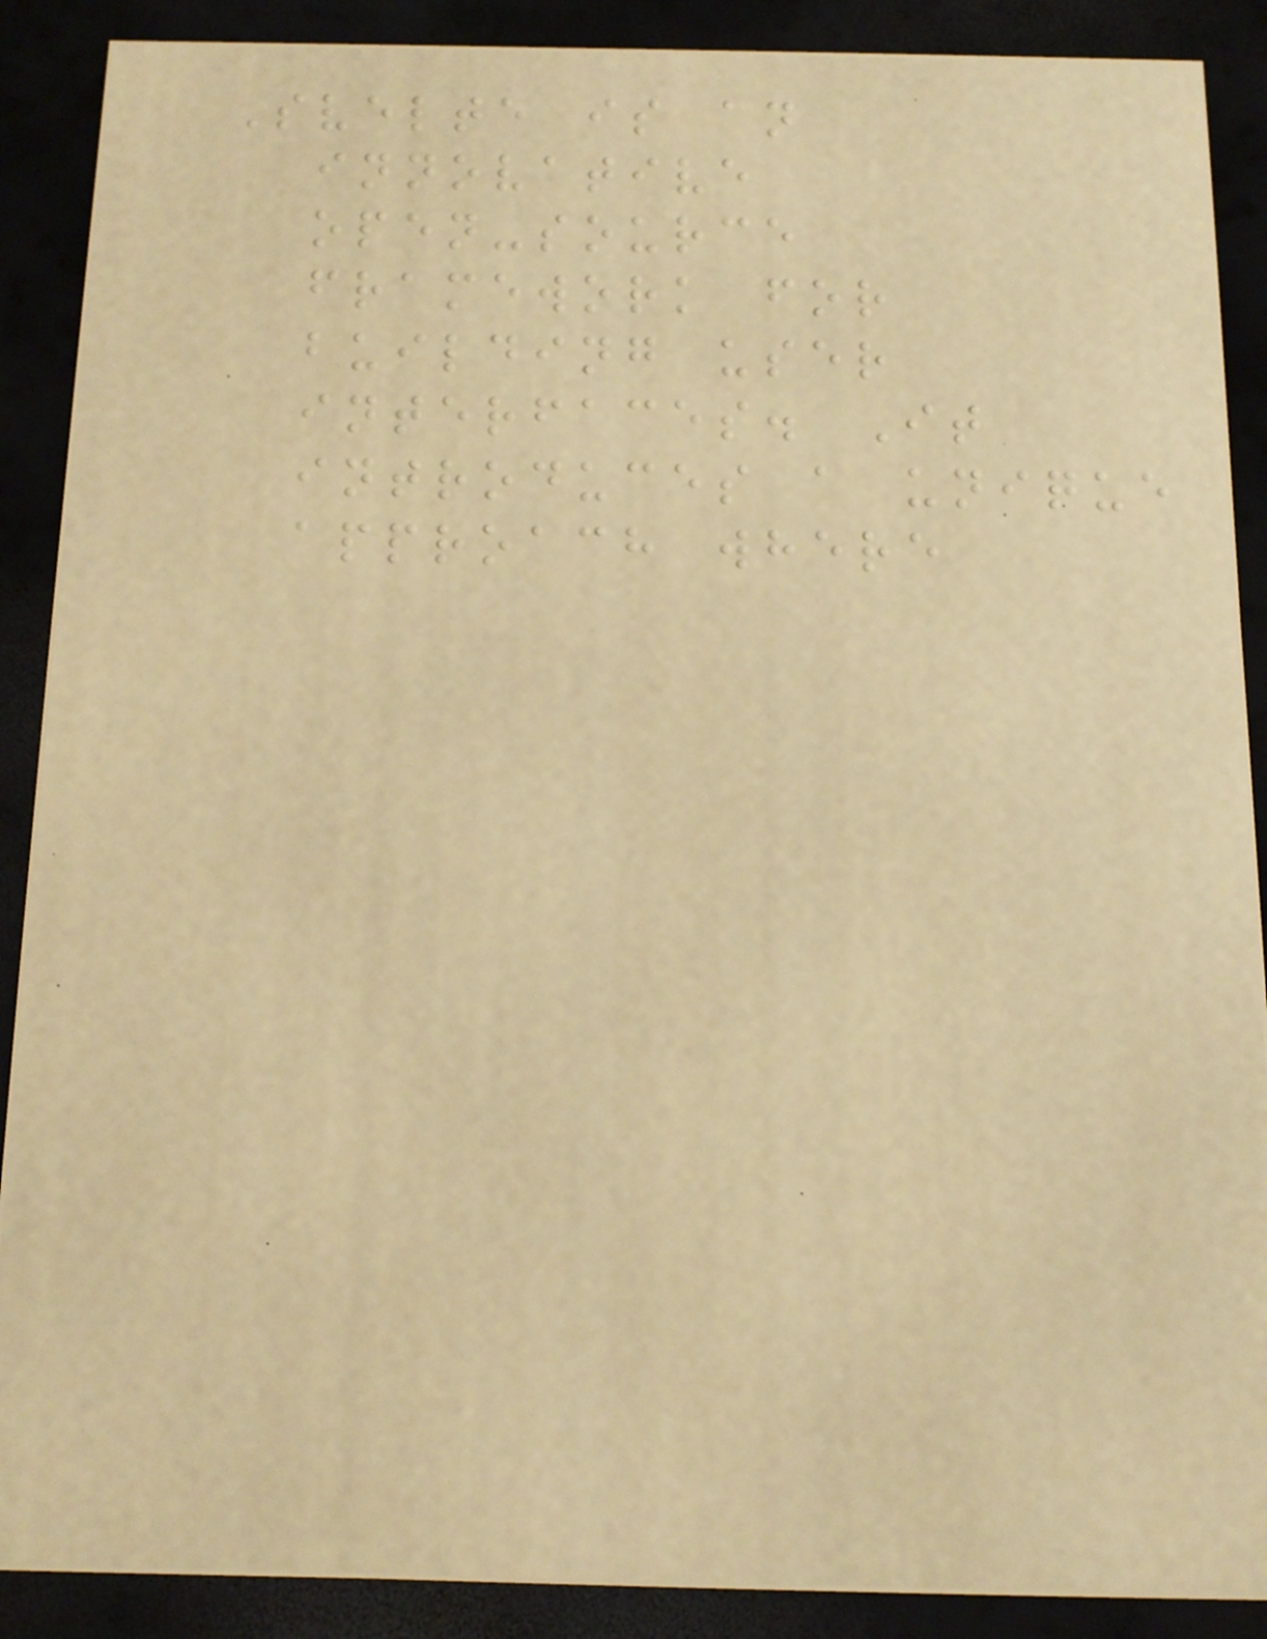Svelte is an
innovative
open-source
framework for
building user
interfaces. It
introduces a unique
approach where
